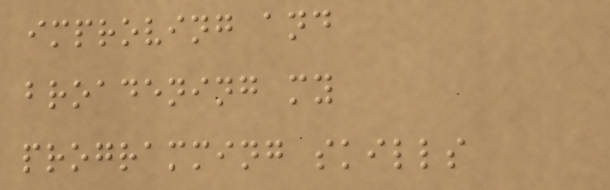improving and
broadening my
programming skills
